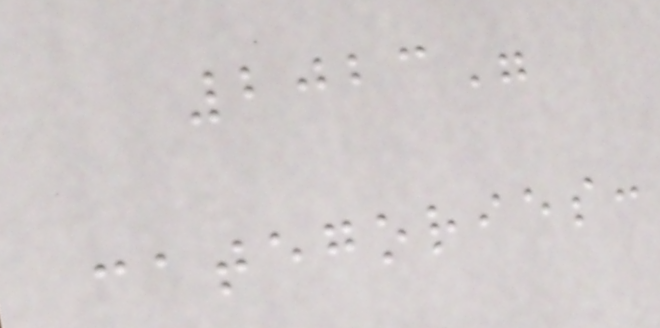2023"
categories:
